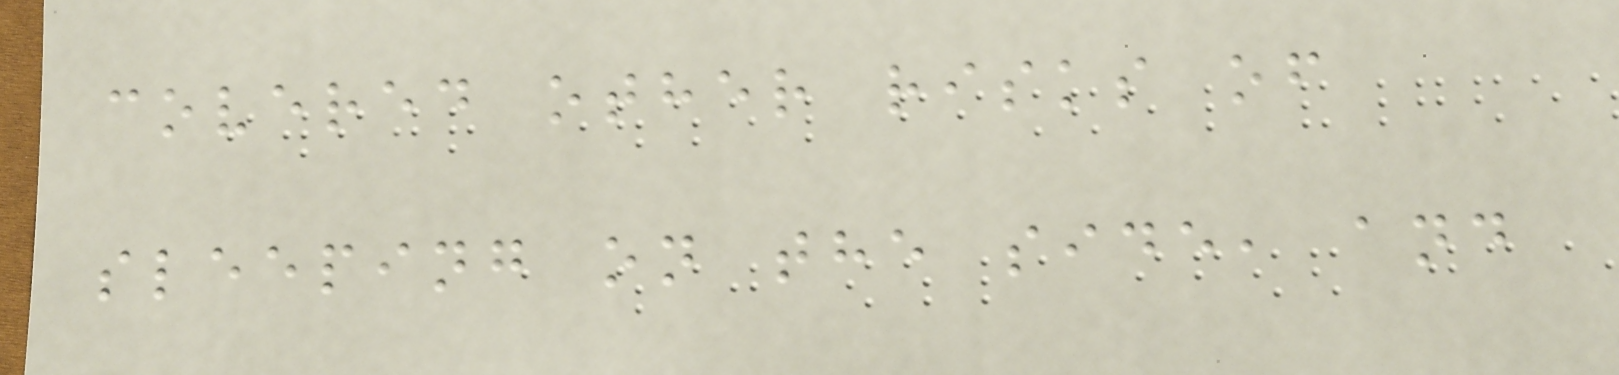covered other risks of
sleeping on the side, and
